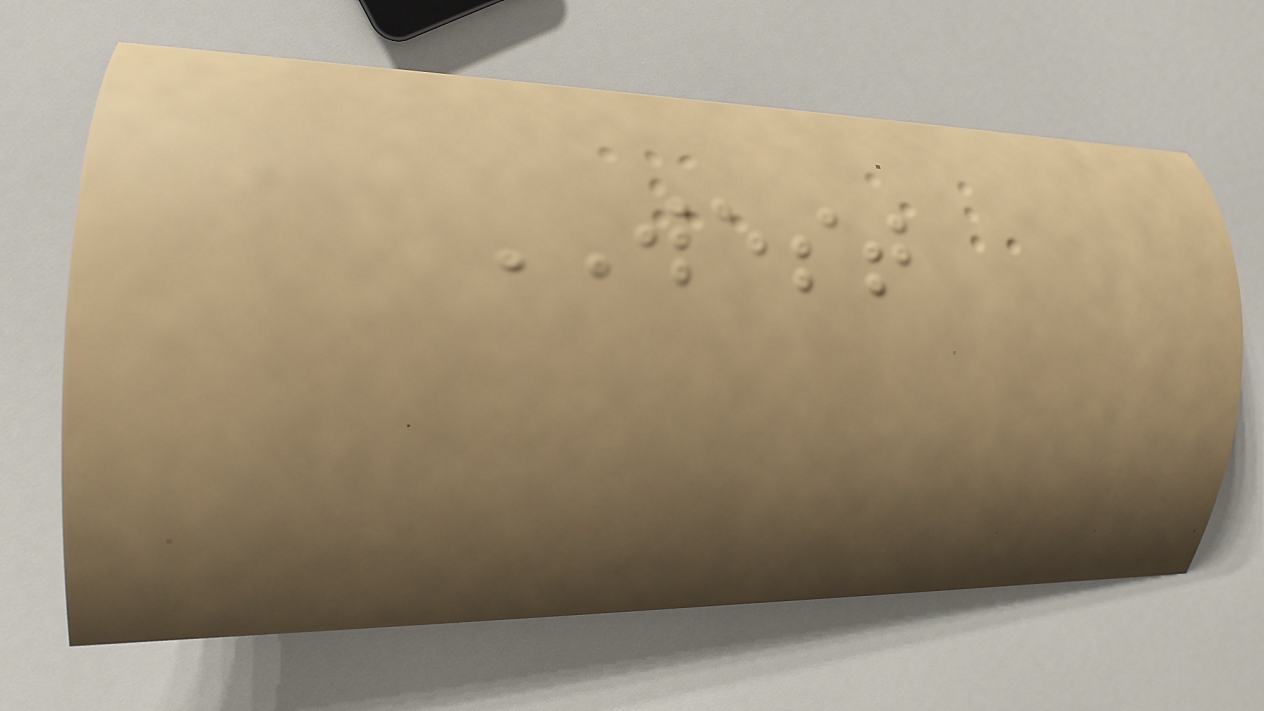WEST
